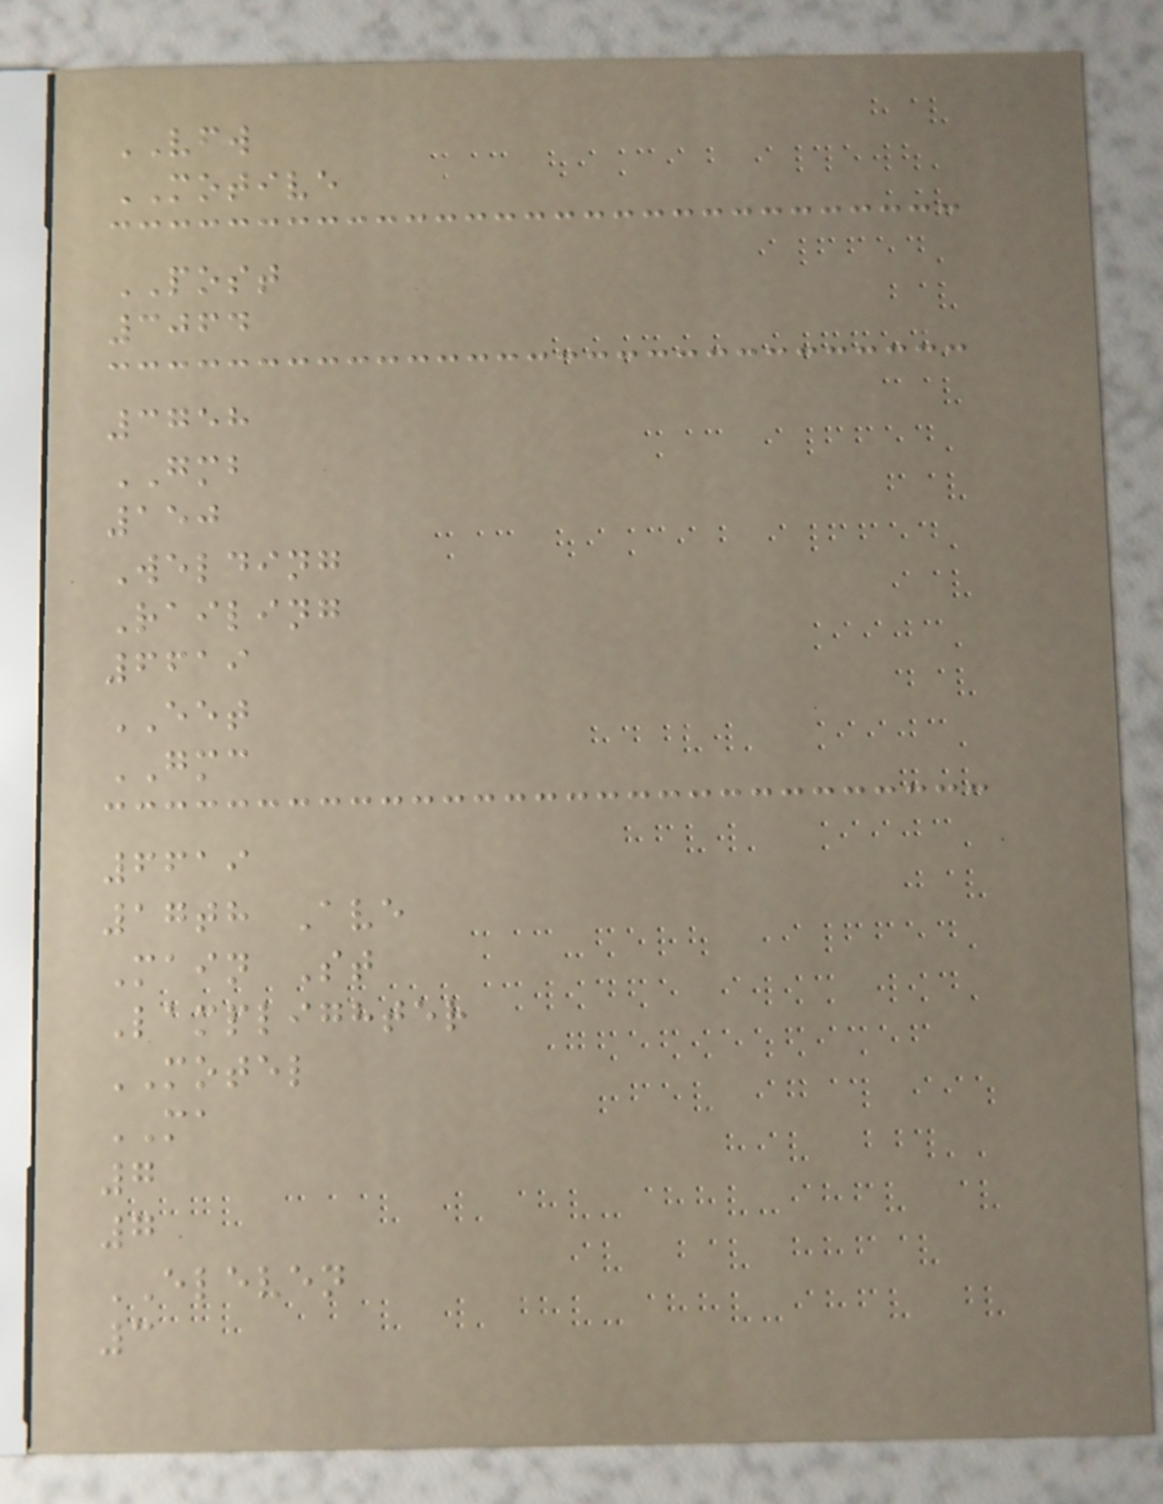VFW
MOTIVE
POST
3064
3758
GMB
150
Welding
Railing
6619
EET
GMC
6619
17th Ave
Main St
Lamplighter
MOTEL
MA
7
7
ELEVEN
3
